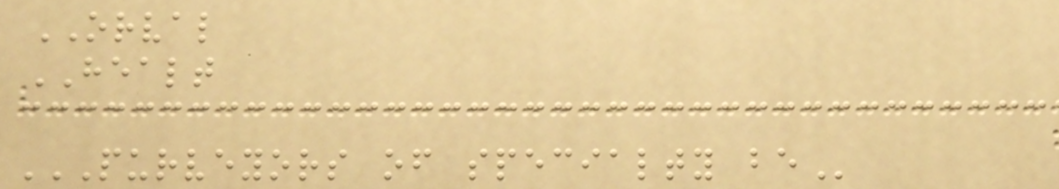ORVAL
HEALT
PURVEYORS OF SPECIALTY BE
